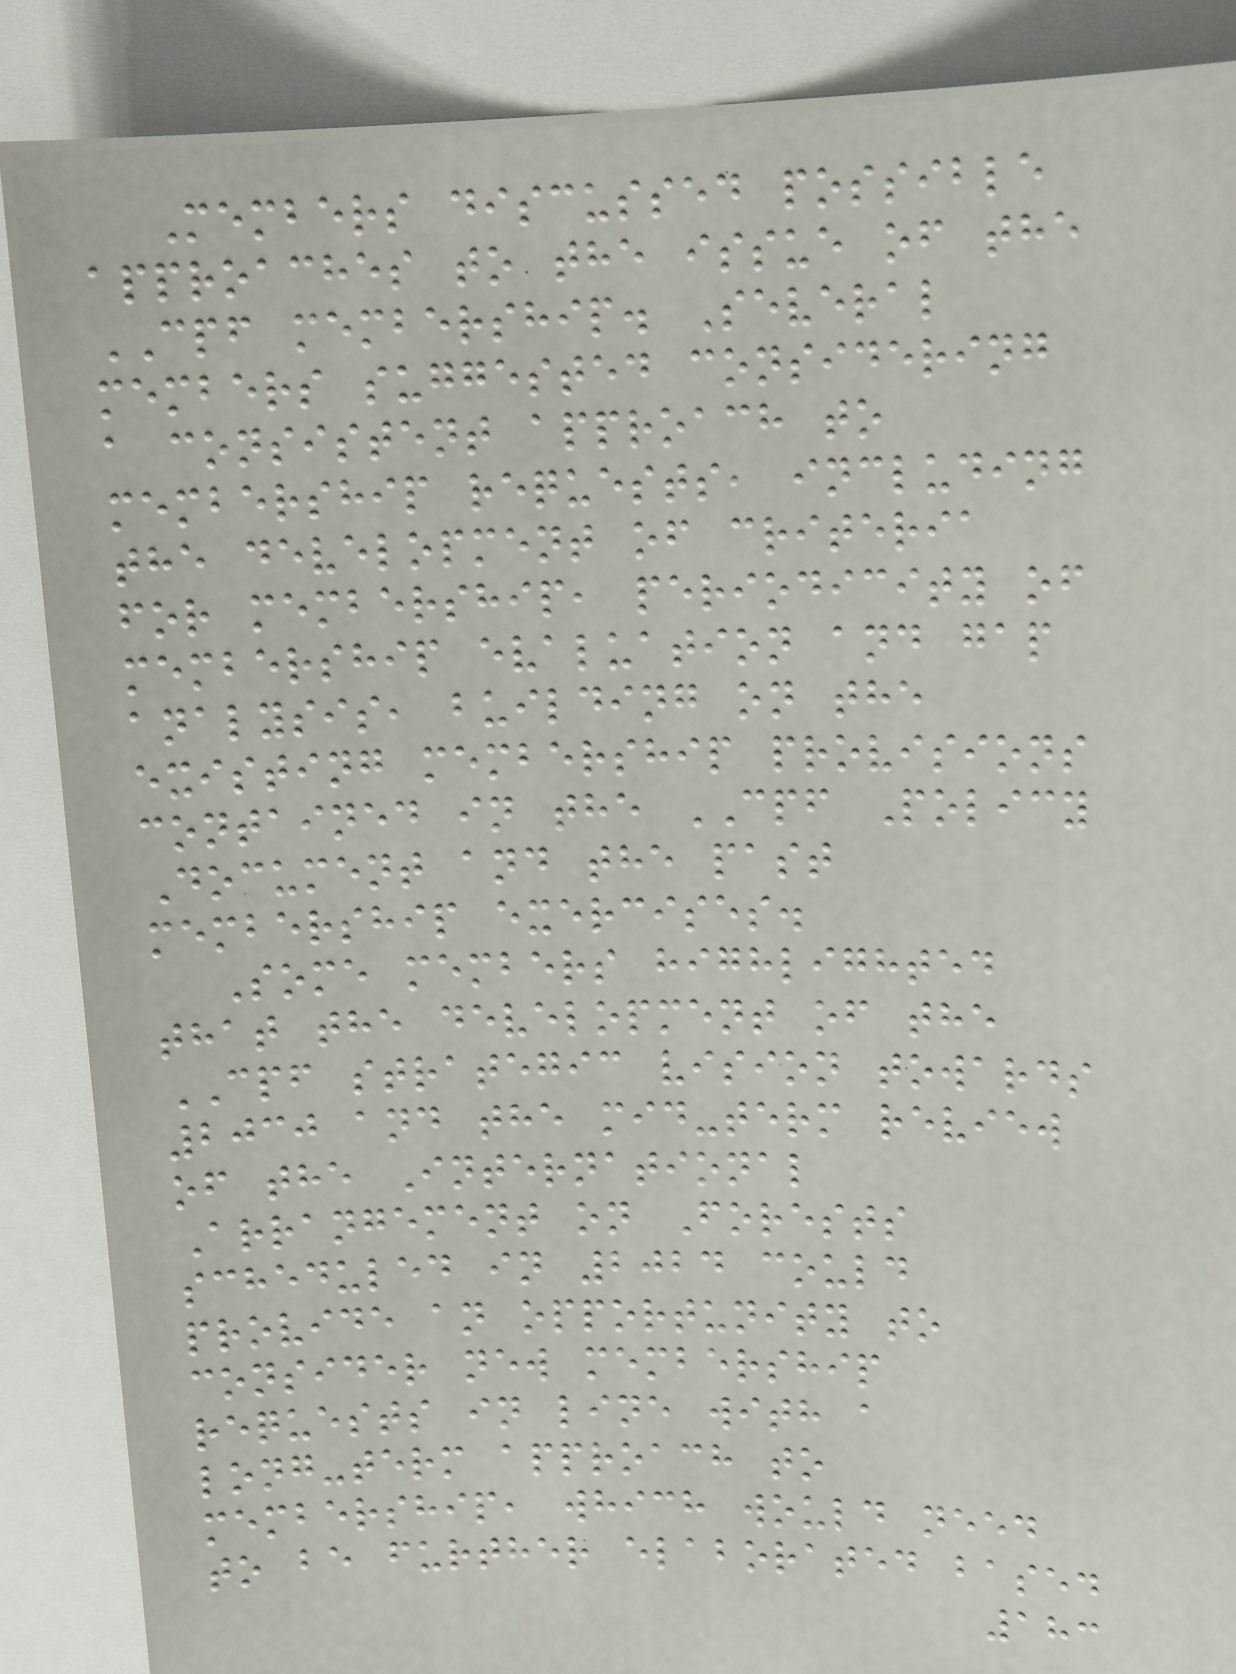Members discussed possible
approaches to the issue of the
CPF membership. Several
members suggested considering
a consistent approach to
membership requests, including
the development of criteria
for membership, periodicity of
membership evaluation and gap
analysis, building on the
existing membership provisions
contained in the CPF Policy
Document and the past
membership exercises.
Some members highlighted
that the development of the
CPF strategic vision towards
2030 and the mid-term review
of the International
Arrangement on Forests
scheduled in 2024 could
provide an opportunity to
consider new membership
requests in line with a
long-term approach to
membership, which would need
to be further elaborated based
183
